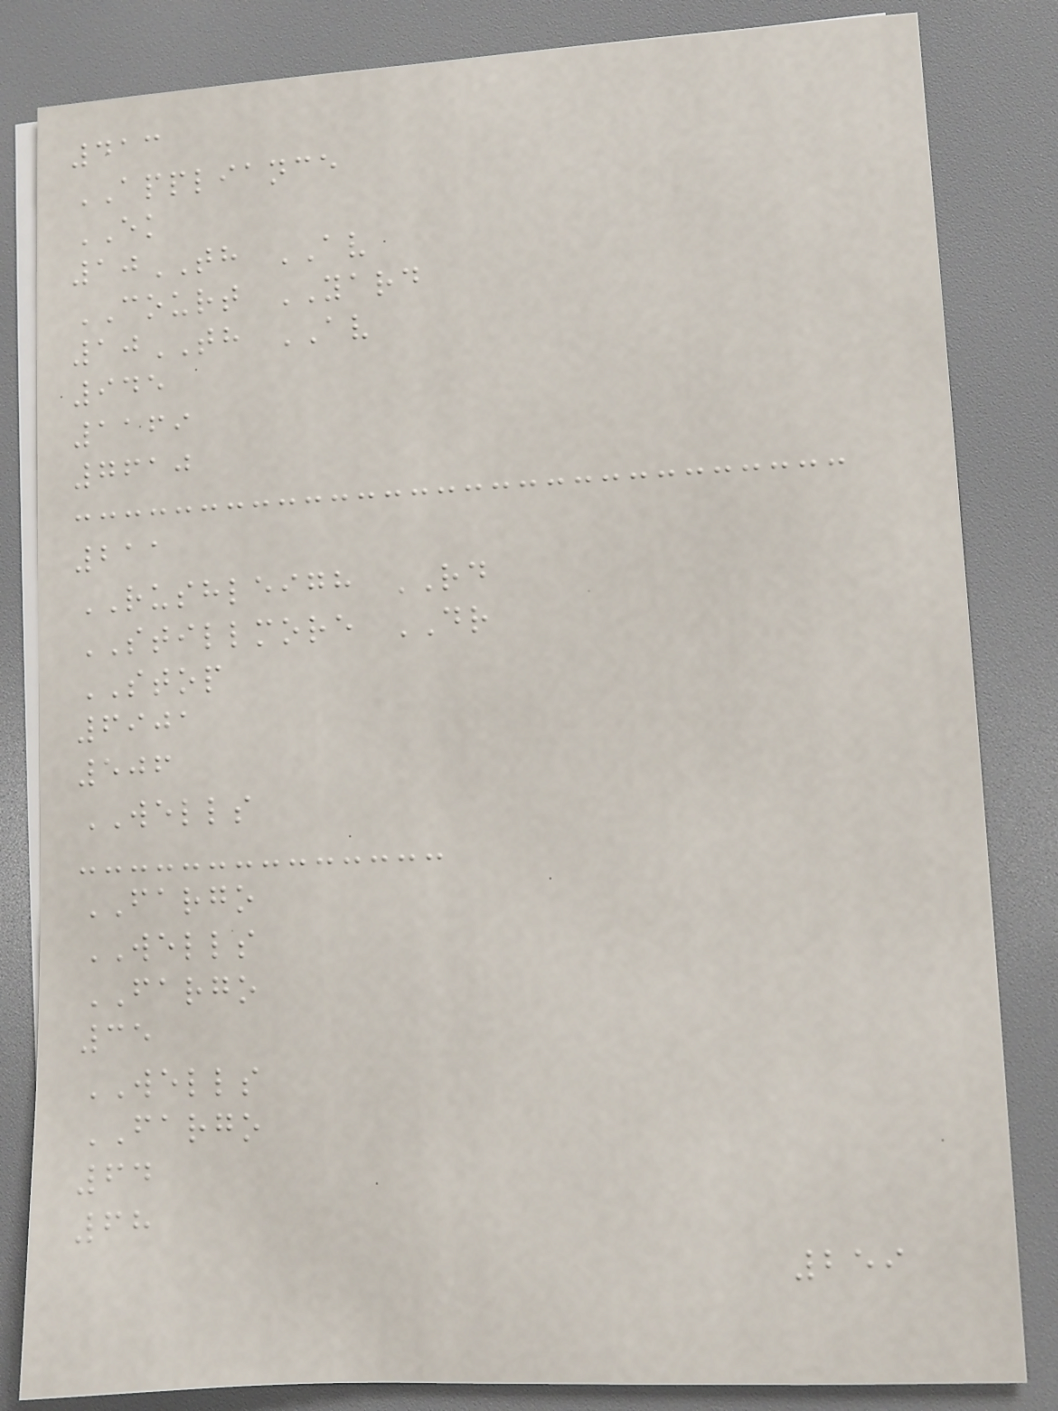413
APPLIANCE
EK
10TH AV
COURT YARD
10TH AV
945
1169
7610
211
RUSHLEIGH RD
STILLMORE DR
STOP
6901
506
WELLS
FARGO
WELLS
FARGO
35
WELLS
FARGO
64
68
259
